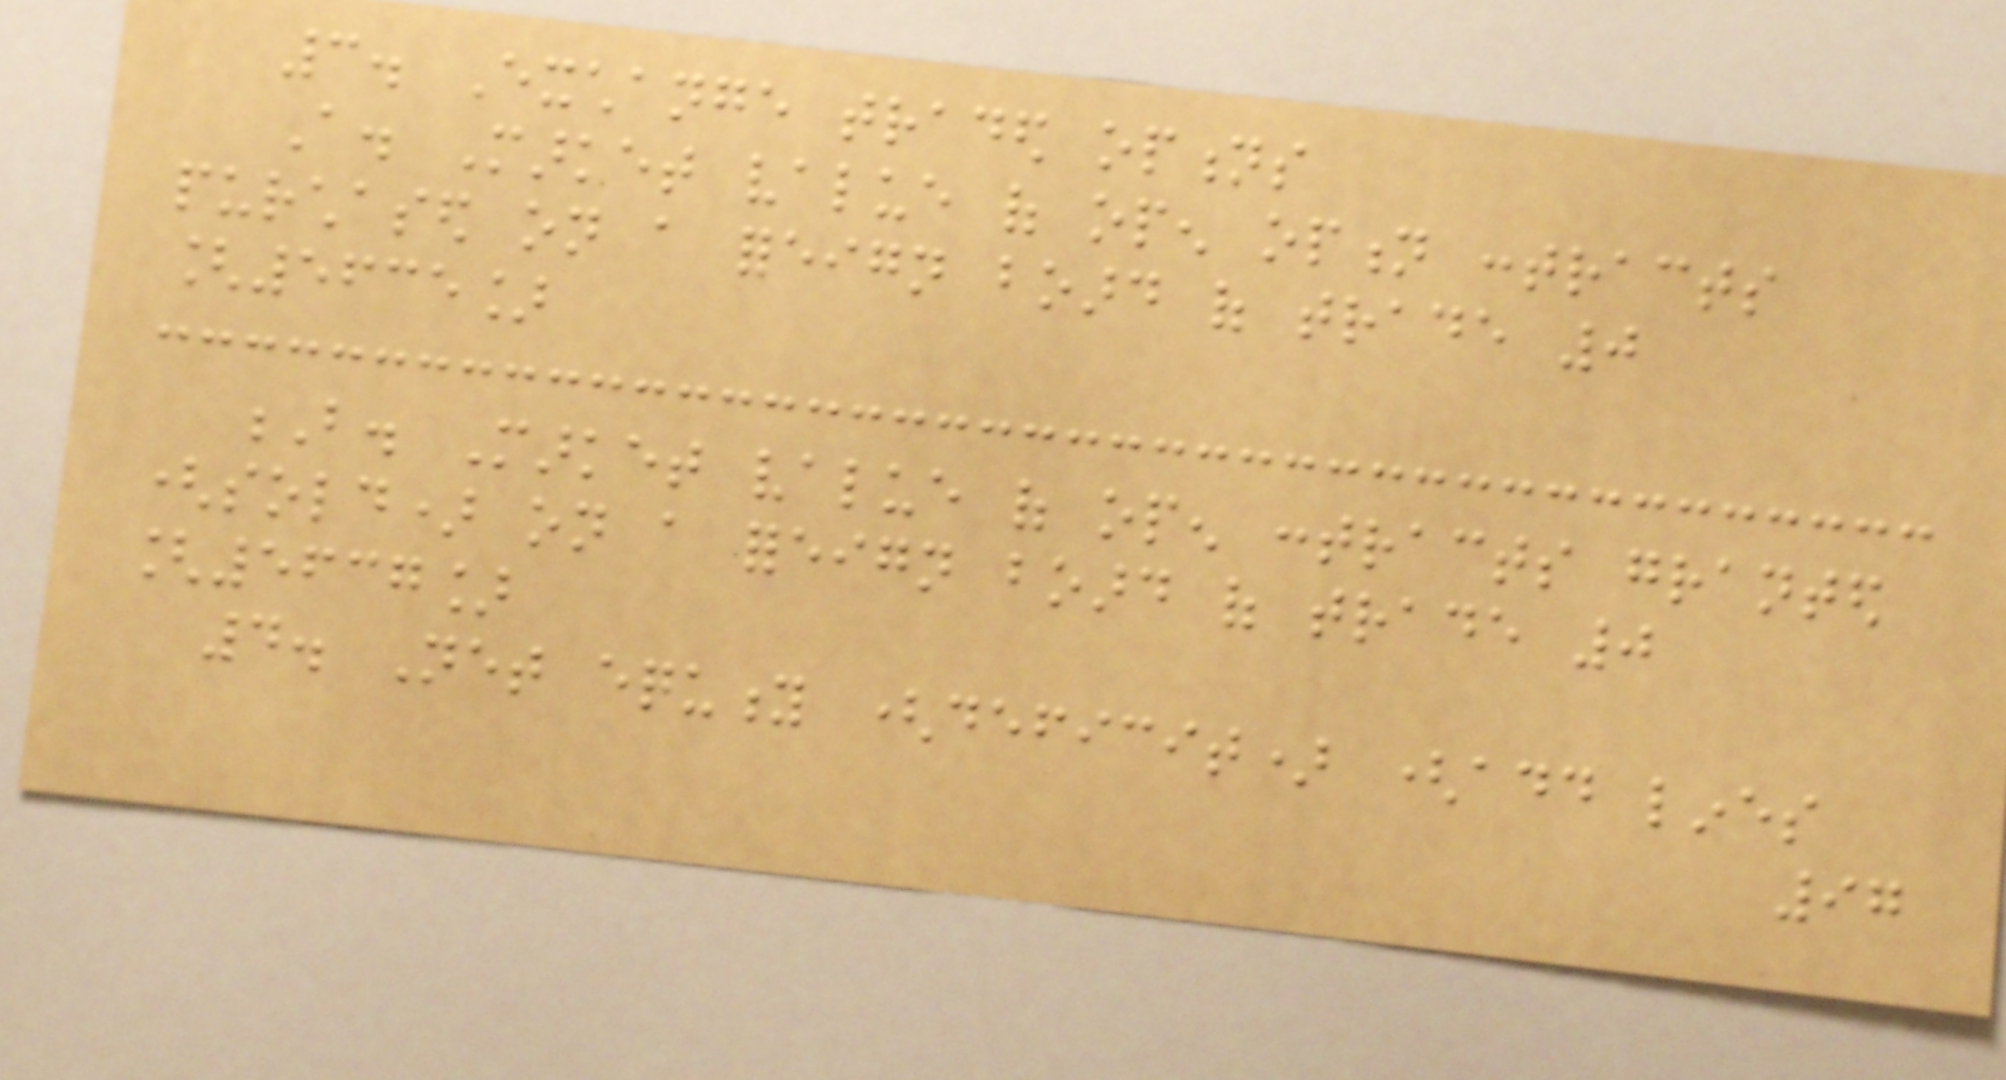3. Exchange traded options
A. Market value of open option contracts
purchased on a foreign board of trade 0
[5635]
B. Market value of open contracts granted
(sold) on a foreign board of trade 0
[5637]
4. Net equity (deficit) (add lines
97
